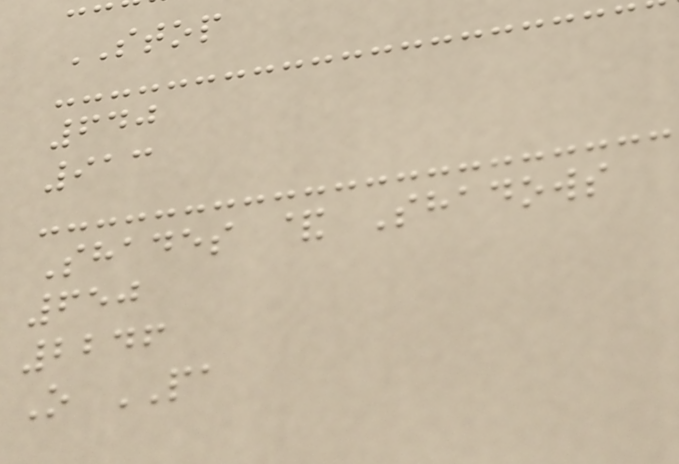STOP
640
913
Shades & Shadows
650
2246
O PA
